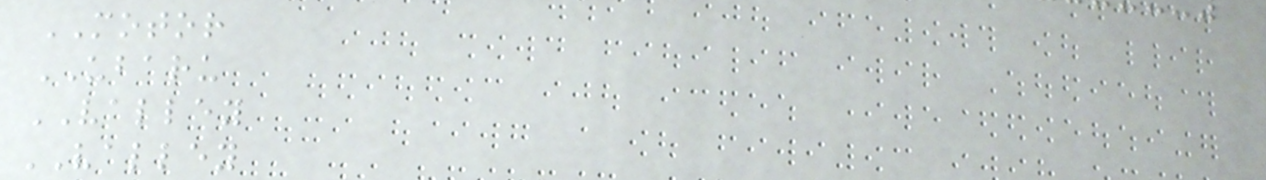MOTOR
UBARU
VALLEY
VALLEY
